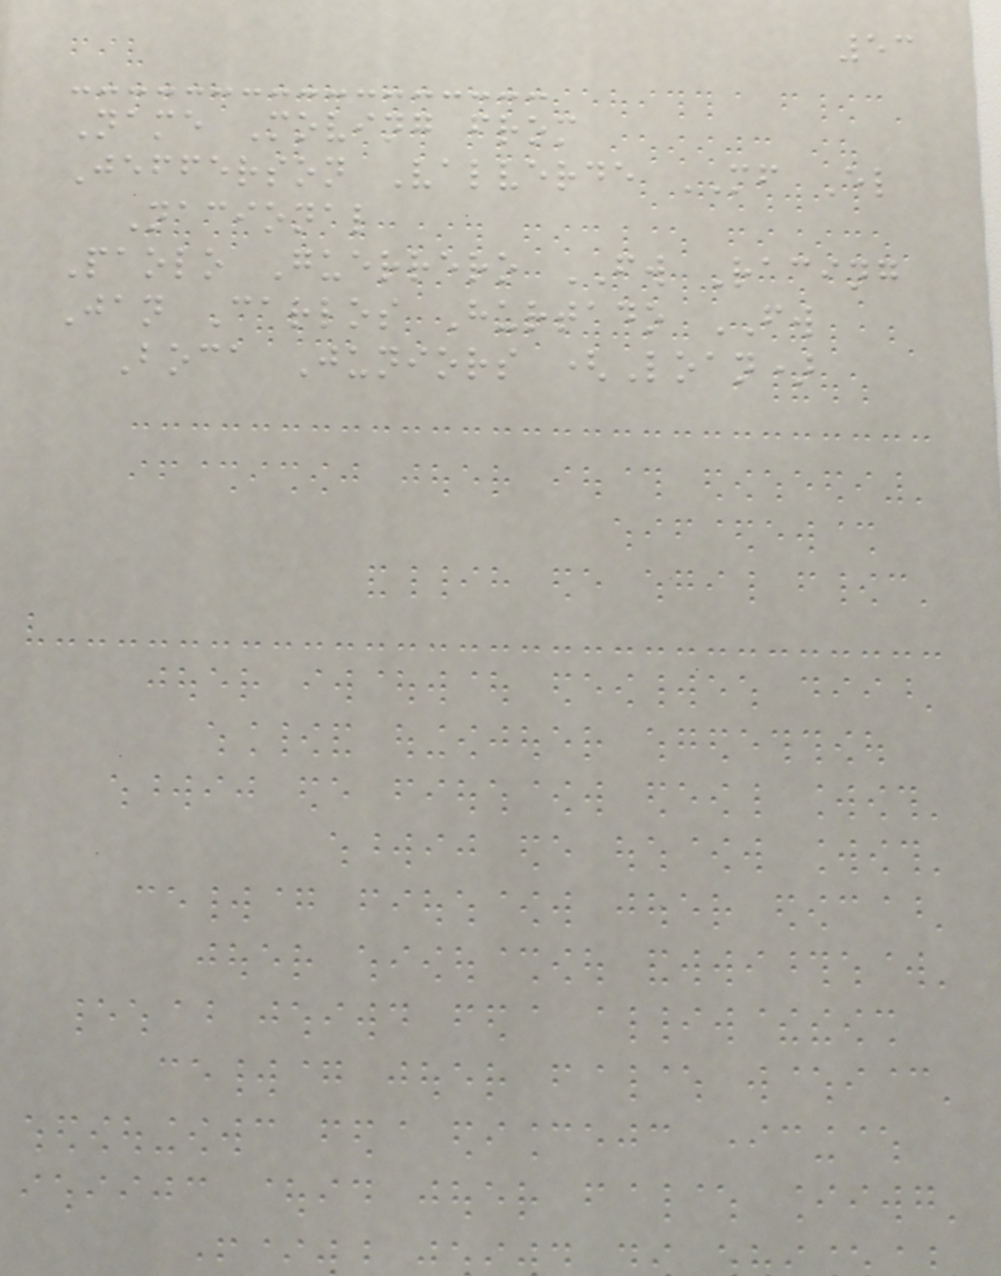53
Name Moving from
Jefferson Valverde MF El
Nacional
Paolo Guerrero FW Racing
Jan Carlos Hurtado FW
Boca Juniors (Loan)
